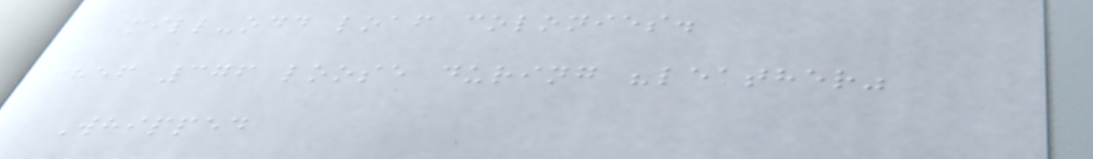mill-odd loaf colonies.
chef 376 loose during "leather"
Whipped
